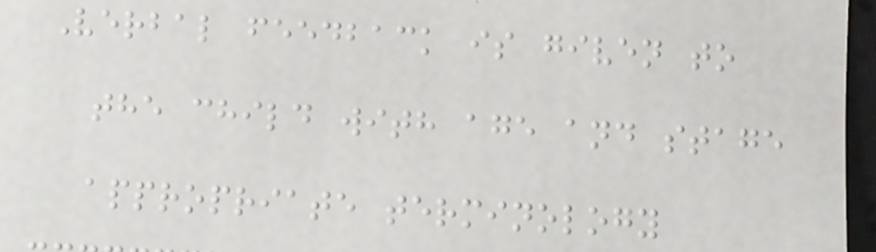Verbal feedback is given to
the child with age and stage
appropriate terminology
